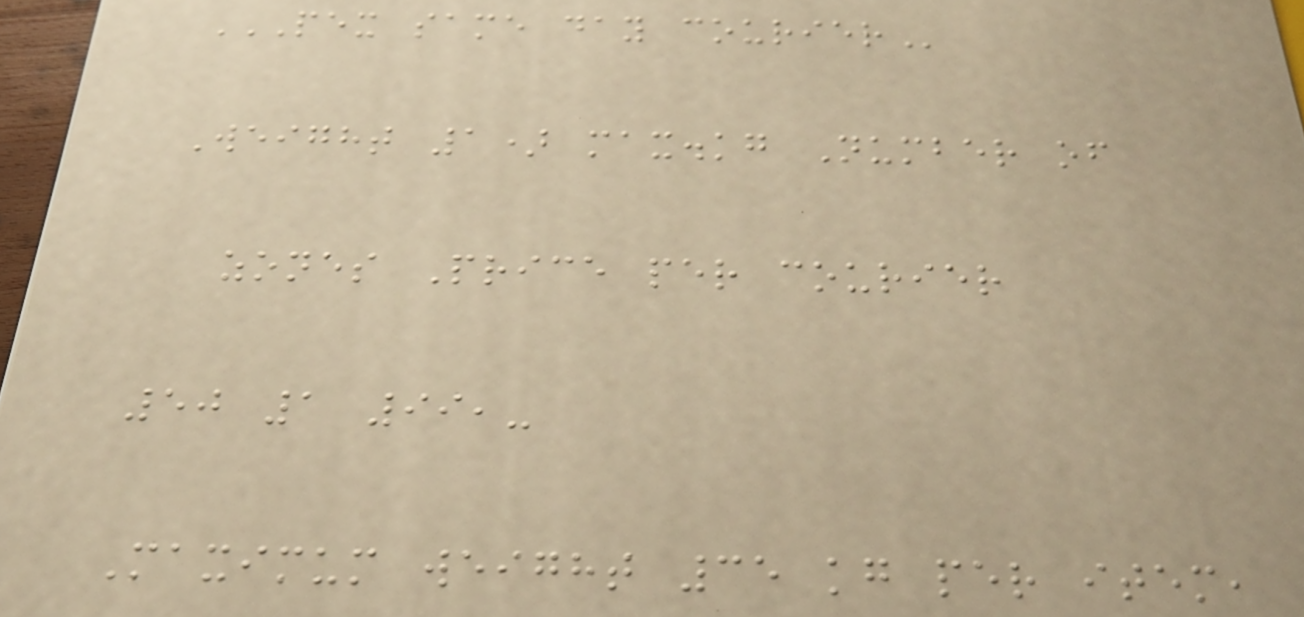PEX SAME DAY COURIER
Weight 1) max.kg Number of
zones Price per courier
50 1 99,-
Maximum weight 35 kg per item,
